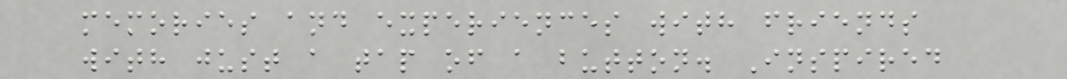memories and experiences with friends
with just a tap of a button. Inspired
